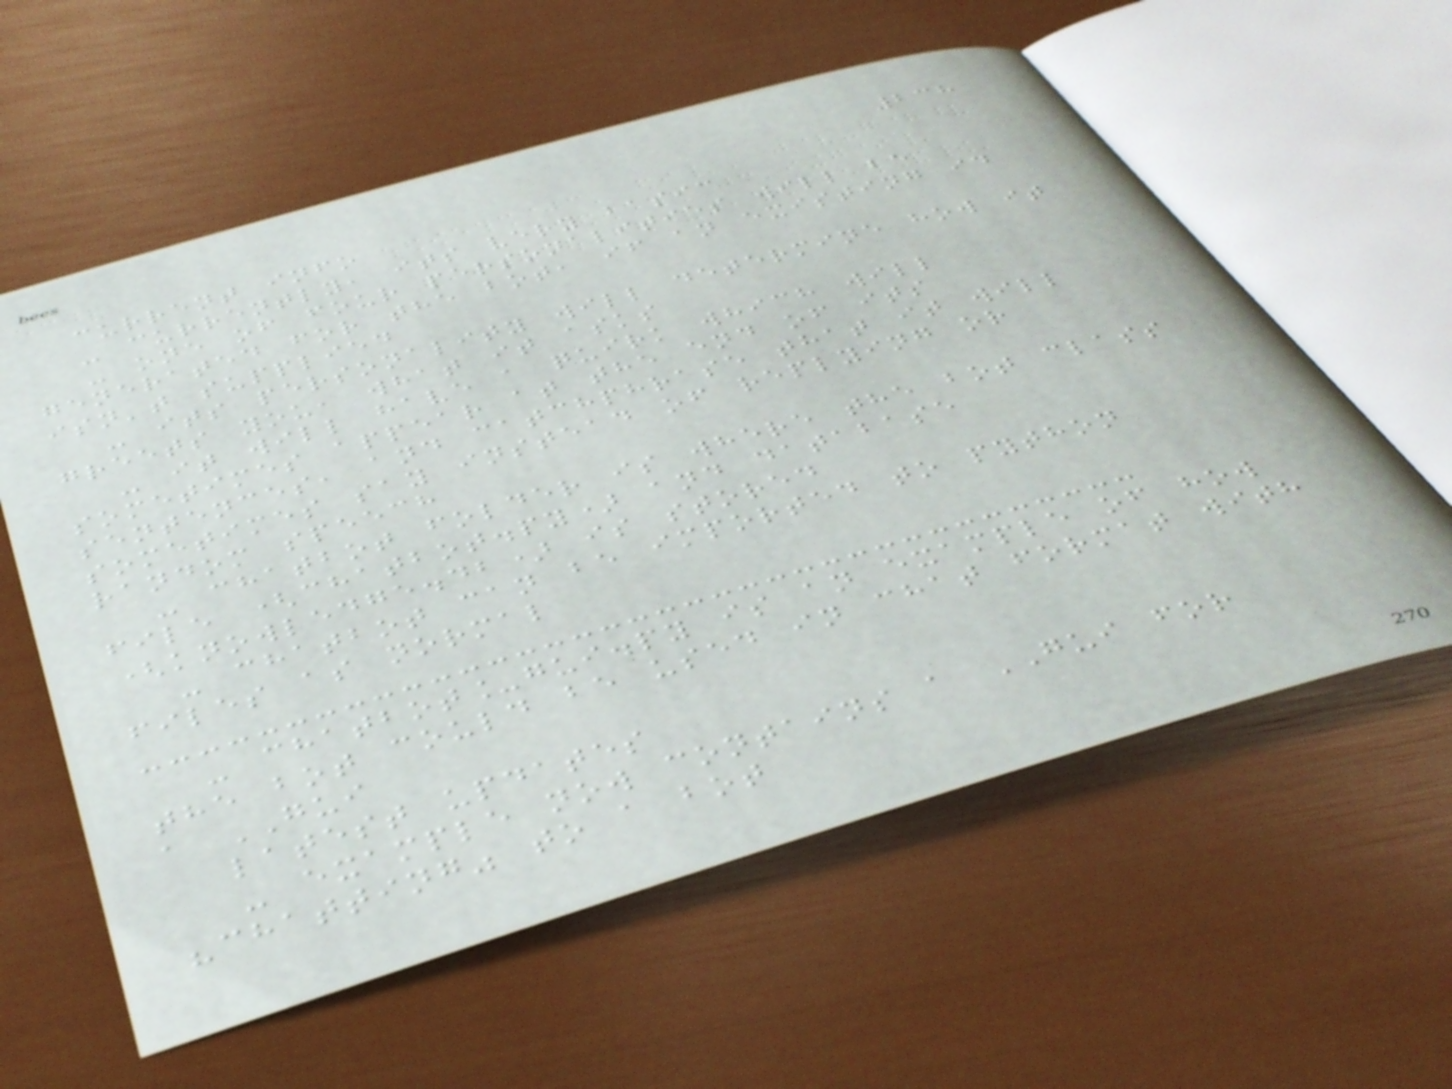238
current info
- currently, its very basic
- one of four personalities will be
generated for the bot, if an existing id
isn't supplied
- its personality will determine how it
greets you, what it asks
- it will have a quirk which will
sometimes appear at the end of its
sentences, and catchphrase that it will
sometimes say instead of replying or
random speech
- chatbot folder is where the bot class
file (chatbot.py) and database
(knowledge.db) is stored
- chatbot can be imported to python
files as normal
- chatbot_gui.py is an example of how
the bot could be used in chat format with
a GUI
latest updates
- example now contains a GUI for
"chatting" to a bot
